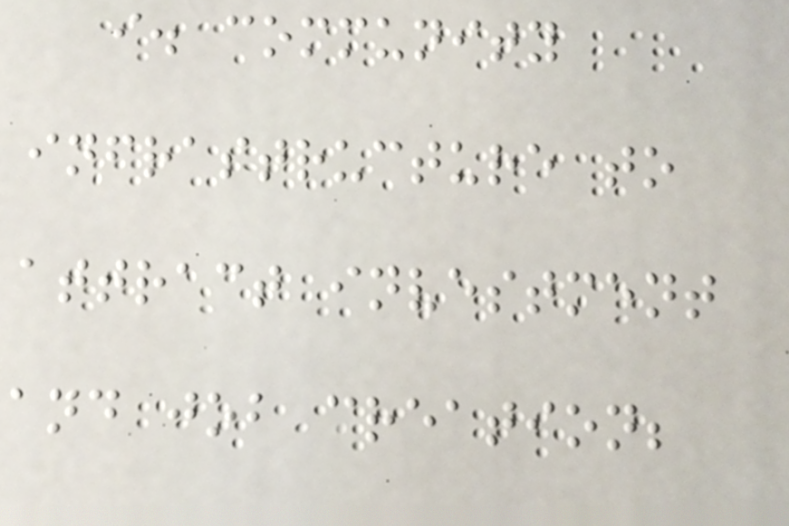i. community
infrastructure to
attract investment
and job creation;
